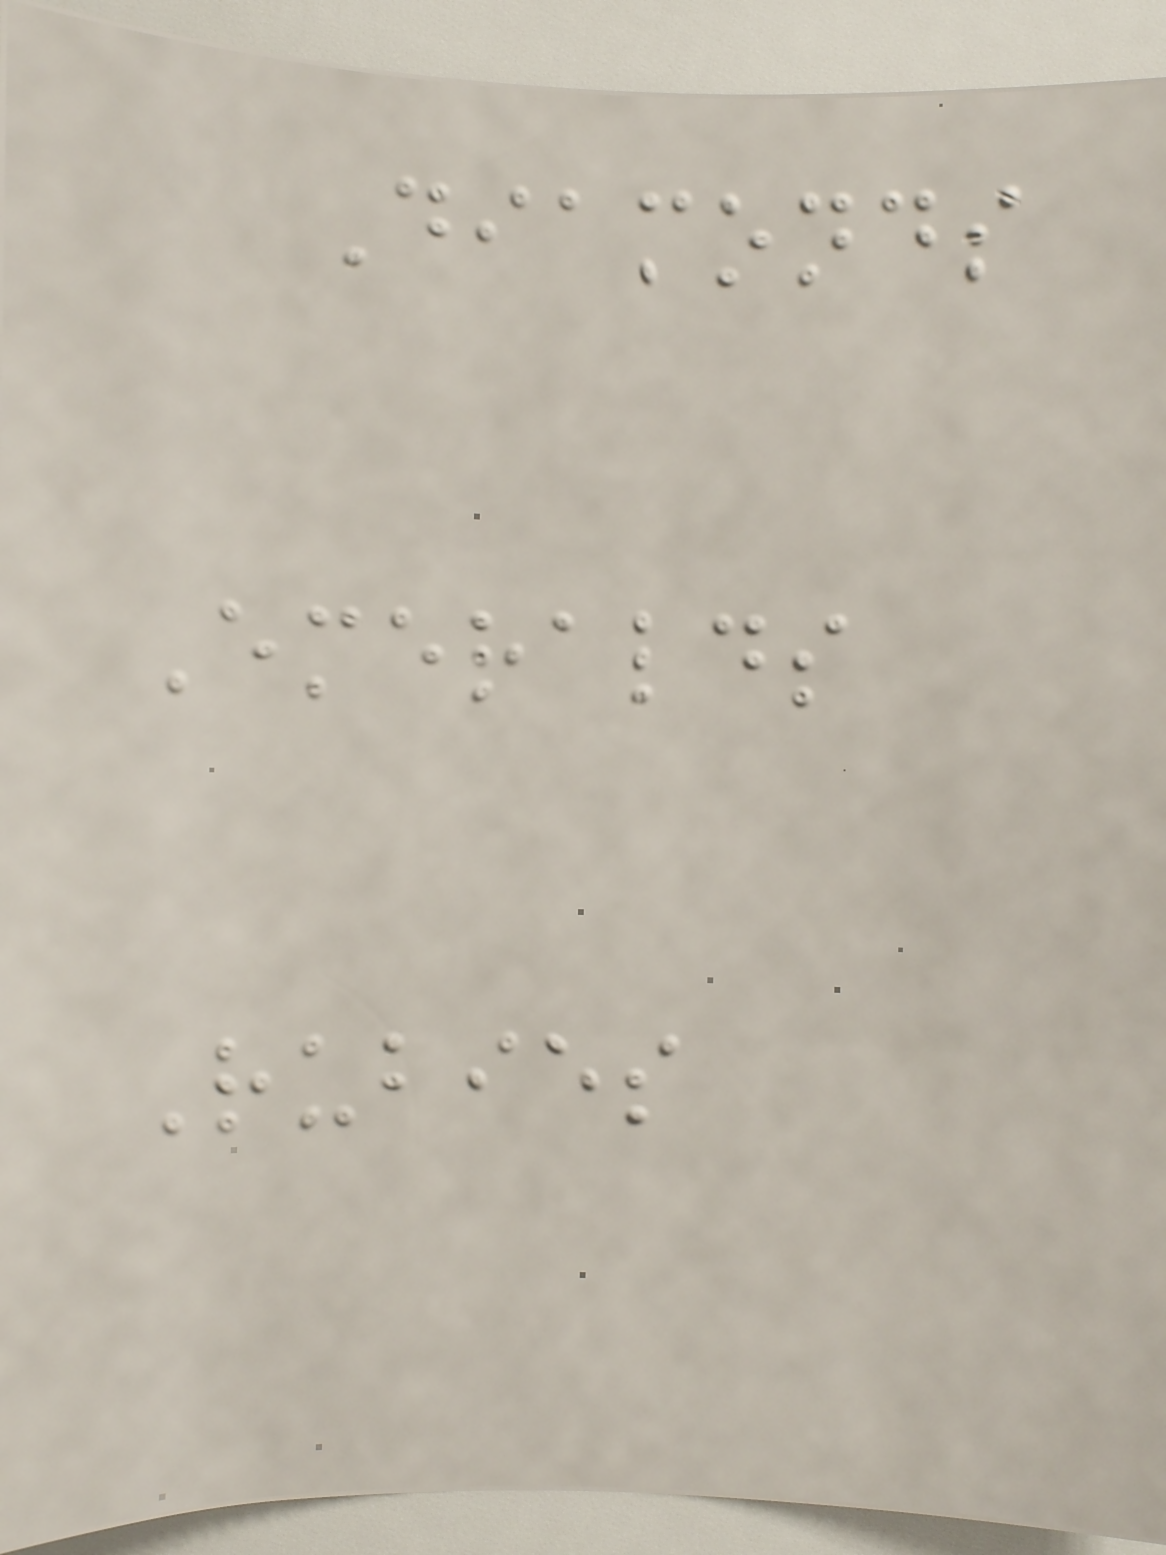Diamonds
Emeralds
Rubies
